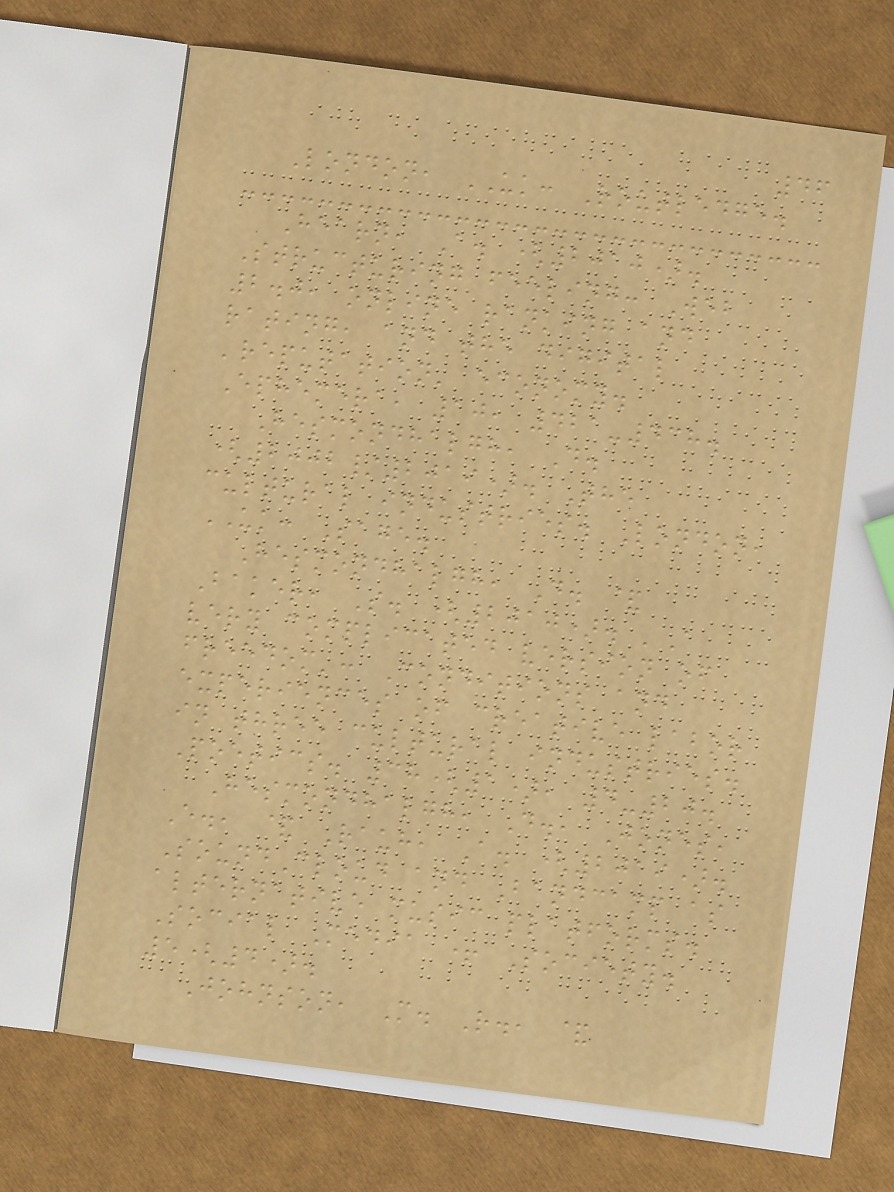46
London, UK: Routledge.
Hearn, A. (2010).
Structuring feeling: Web
2.0, online ranking and
rating, and the digital
'reputation' economy.
Ephemera, 10, 421-438.
Hesmondhalgh, D.
(2002/2019). The
cultural industries. London,
UK: Sage.
Hesmondhalgh, D. &
Baker, S. (2010). 'A
very complicated version of
freedom': Conditions and
experiences of creative labor
in three cultural industries.
Poetics. 38(1), 4-20.
Hesmondhalgh, D., Jones,
E., & Rauh, A. (2019).
SoundCloud and Bandcamp as
alternative music platforms.
Social Media + Society.
5(4).
Johnson, M. R., &
